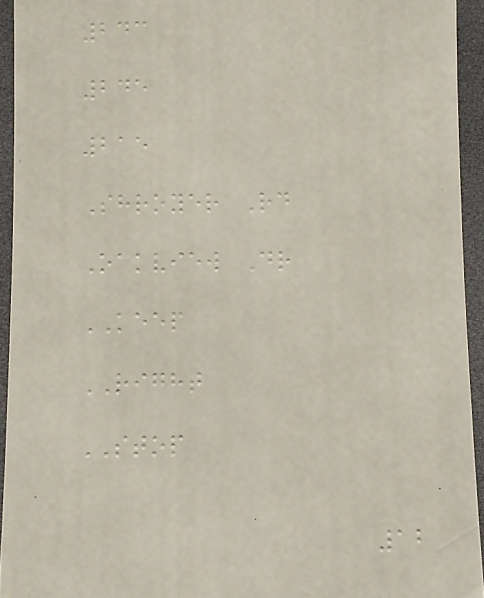243
245
215
Shroyer Rd
Oakview Dr
KEEP
RIGHT
STOP
12
